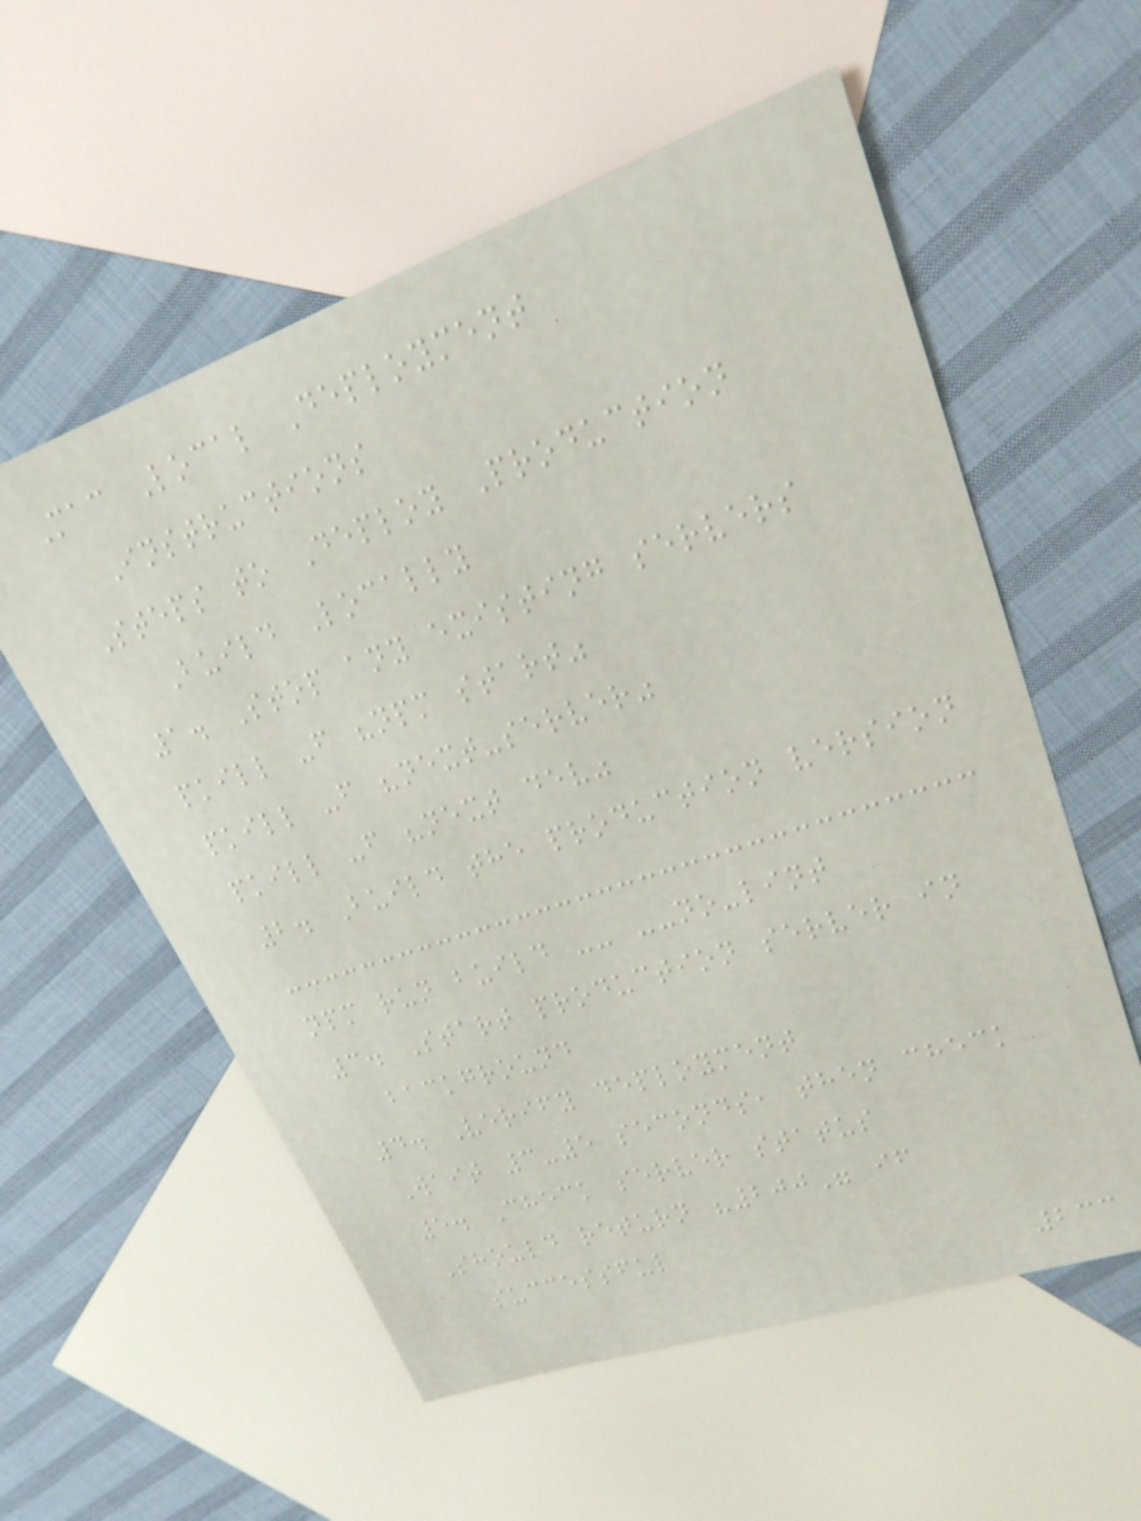Mac Local Deployment
Instructions
Steps to Deploy Production
Build Locally
1. Stop any existing servers
pkill -f "npm start"
pkill -f "next-server"
pkill -f "next dev"
2. Build the production version
npm run build -- --no-lint
3. Start production server in
background
4. Verify deployment
Wait 3-5 seconds, then check
5. Check server status
Should return "200" if
successful
233
